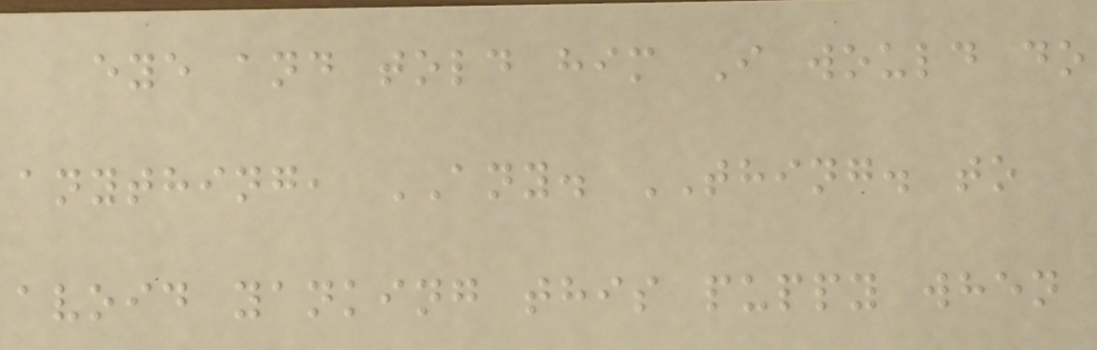eye and told him I would do
anything, ANY. THING. to
avoid yanking this puppy when
